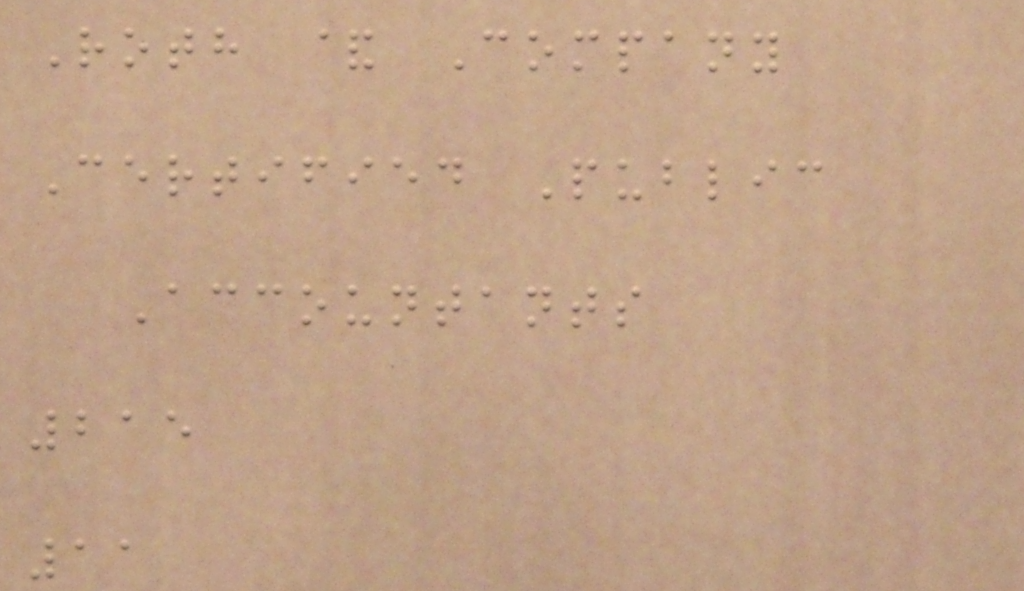Roth & Company
Certified Public
Accountants
215
11
